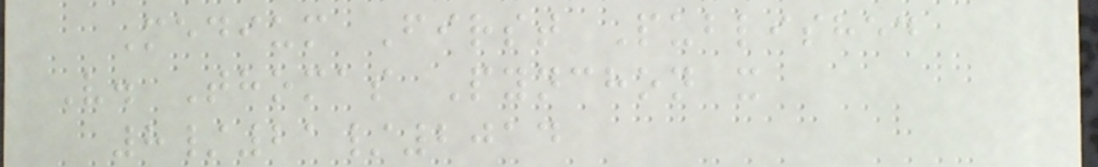Medium First Published
V. Thomas Pynchon x
8/21/2014
